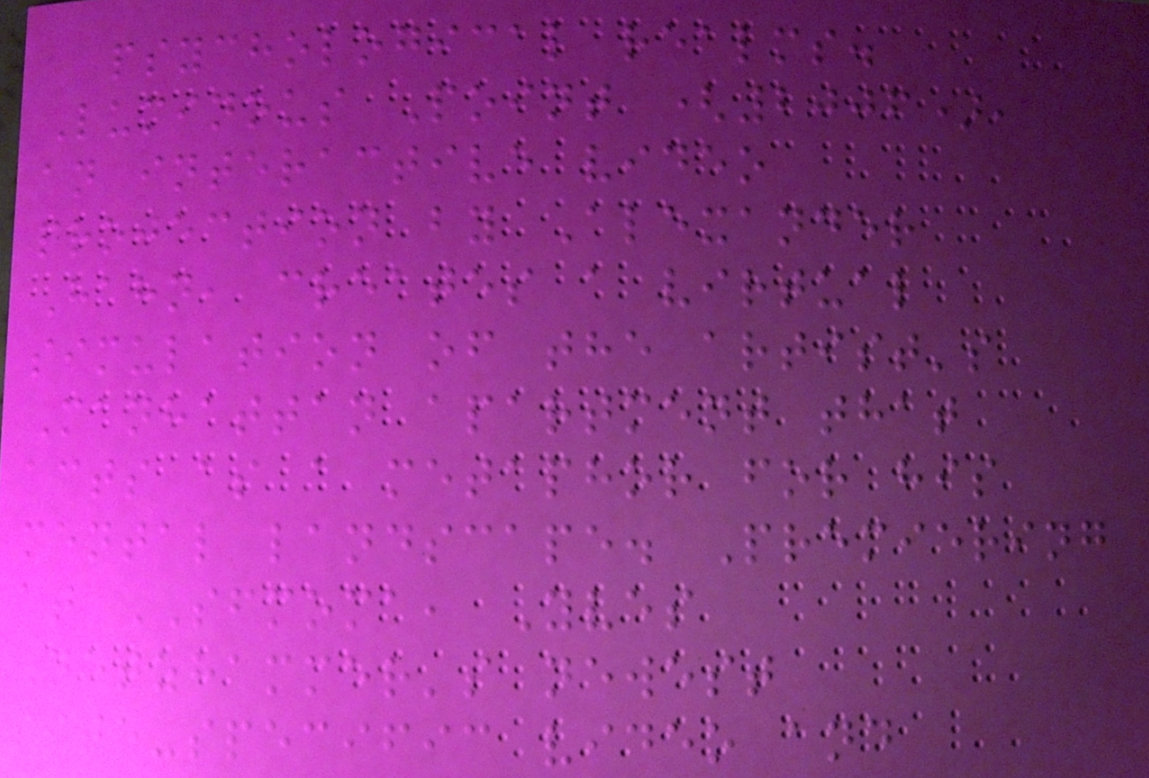psychological realms.
Luminous Point (2006),
an interactive video
projection by Alexander
Hahn, creates a virtual
simulation of the artist's
Manhattan apartment that
acts as a metaphor for his
mental landscape. Premiering
at SFMOMA, Yves
Netzhammer's newest
site-specific video and
